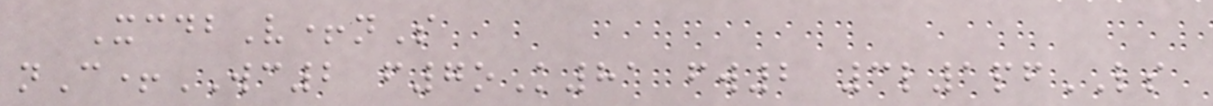XcdbV+nS
nC+WC2 f7oK81 fw2 3l1pfLS
